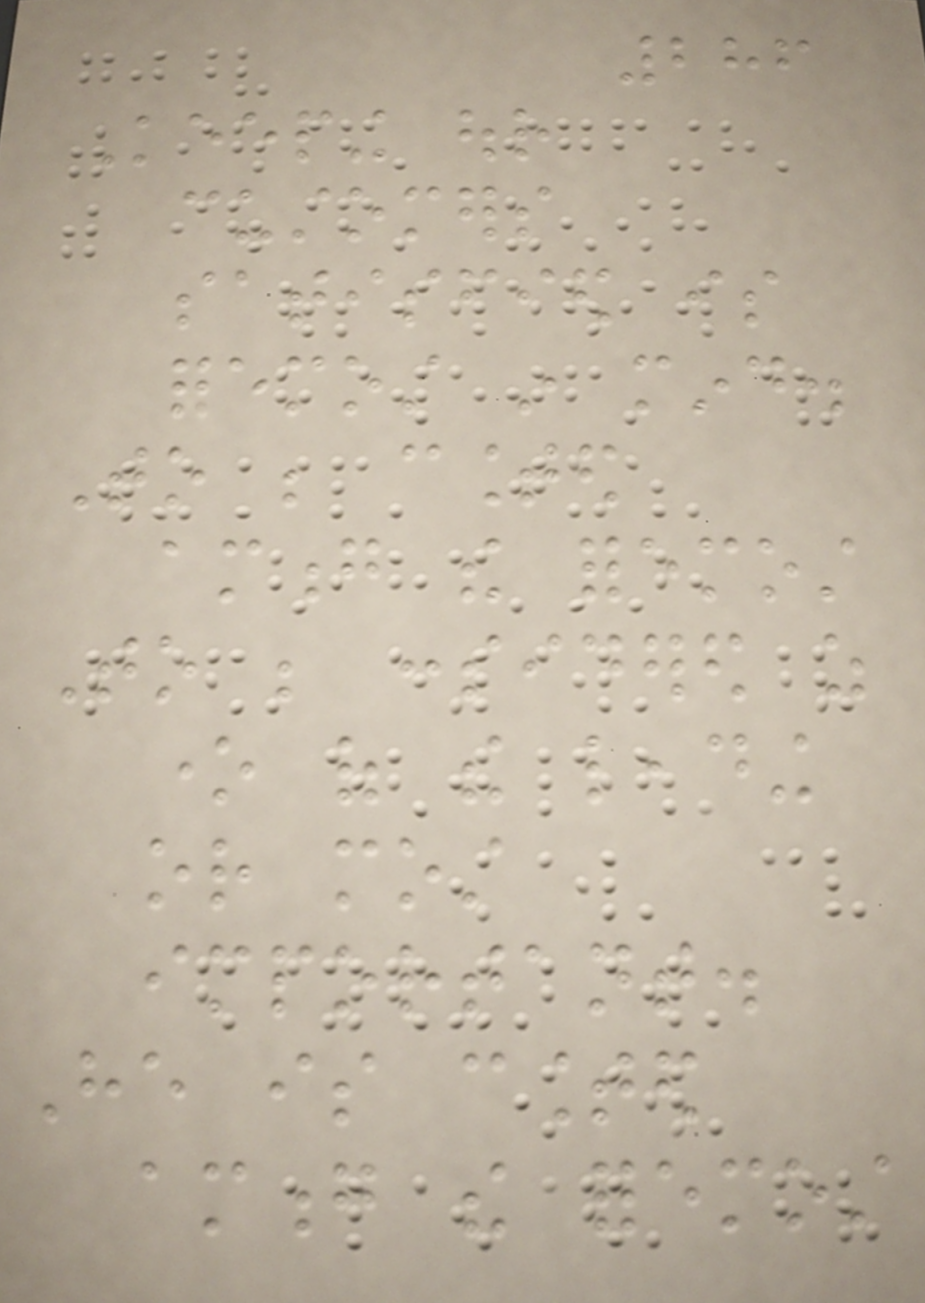286
Keeping our
customers
satisfied is
foremost in mind.
To be counted
among the foremost
To be considered as
one of the leading
or most
important.
He is counted
among the foremost
